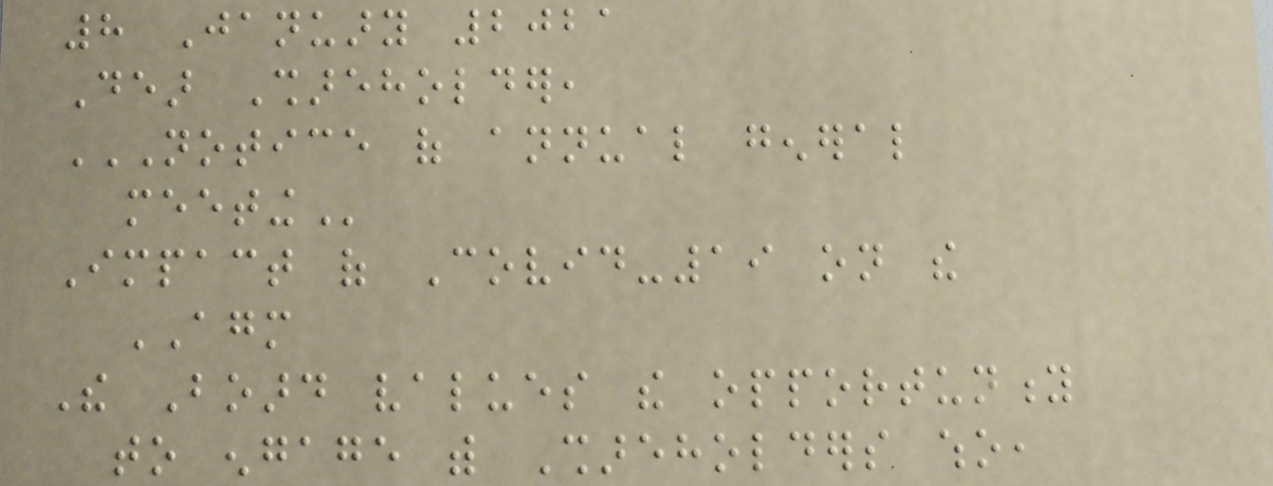8 January 2021
Dear Shareholder,
NOTICE OF ANNUAL GENERAL
MEETING
Impact of Covid-19 on the
AGM
The Board values the opportunity
to engage with Shareholders who,
